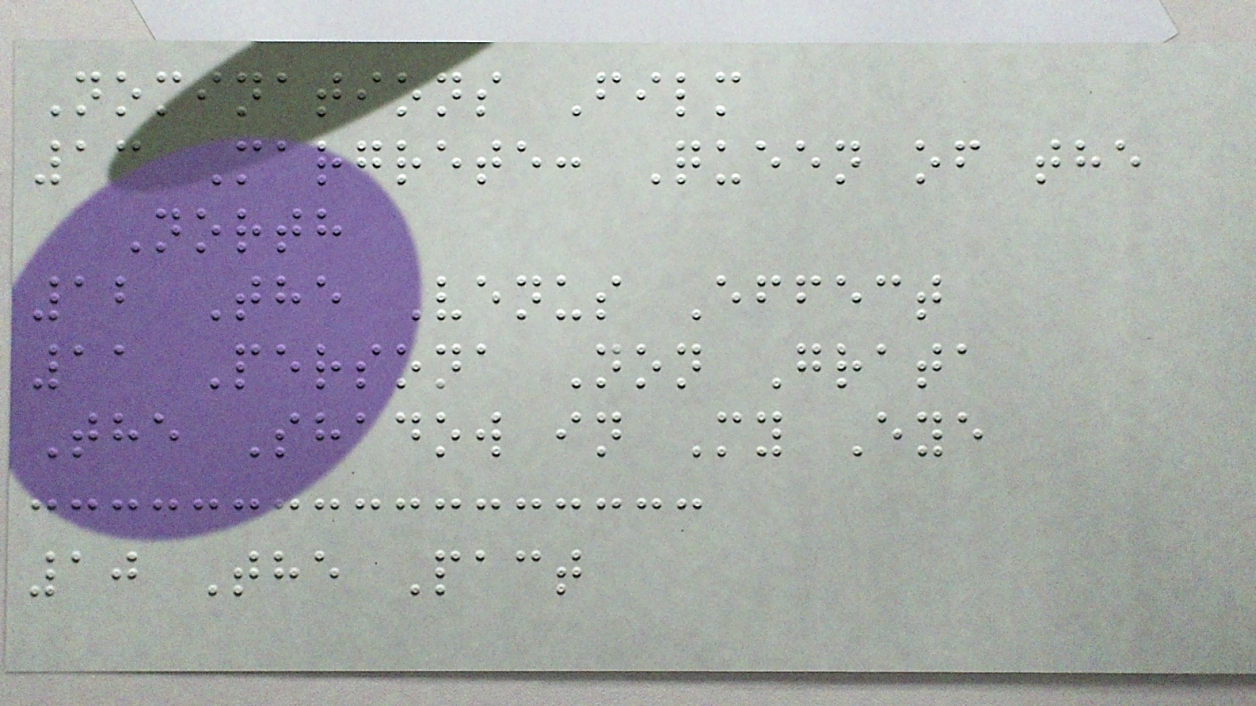Nominations Film
13 Margrete: Queen of the
North
12 The Venus Effect
11 Persona Non Grata
The Shadow in My Eye
10 The Pact
